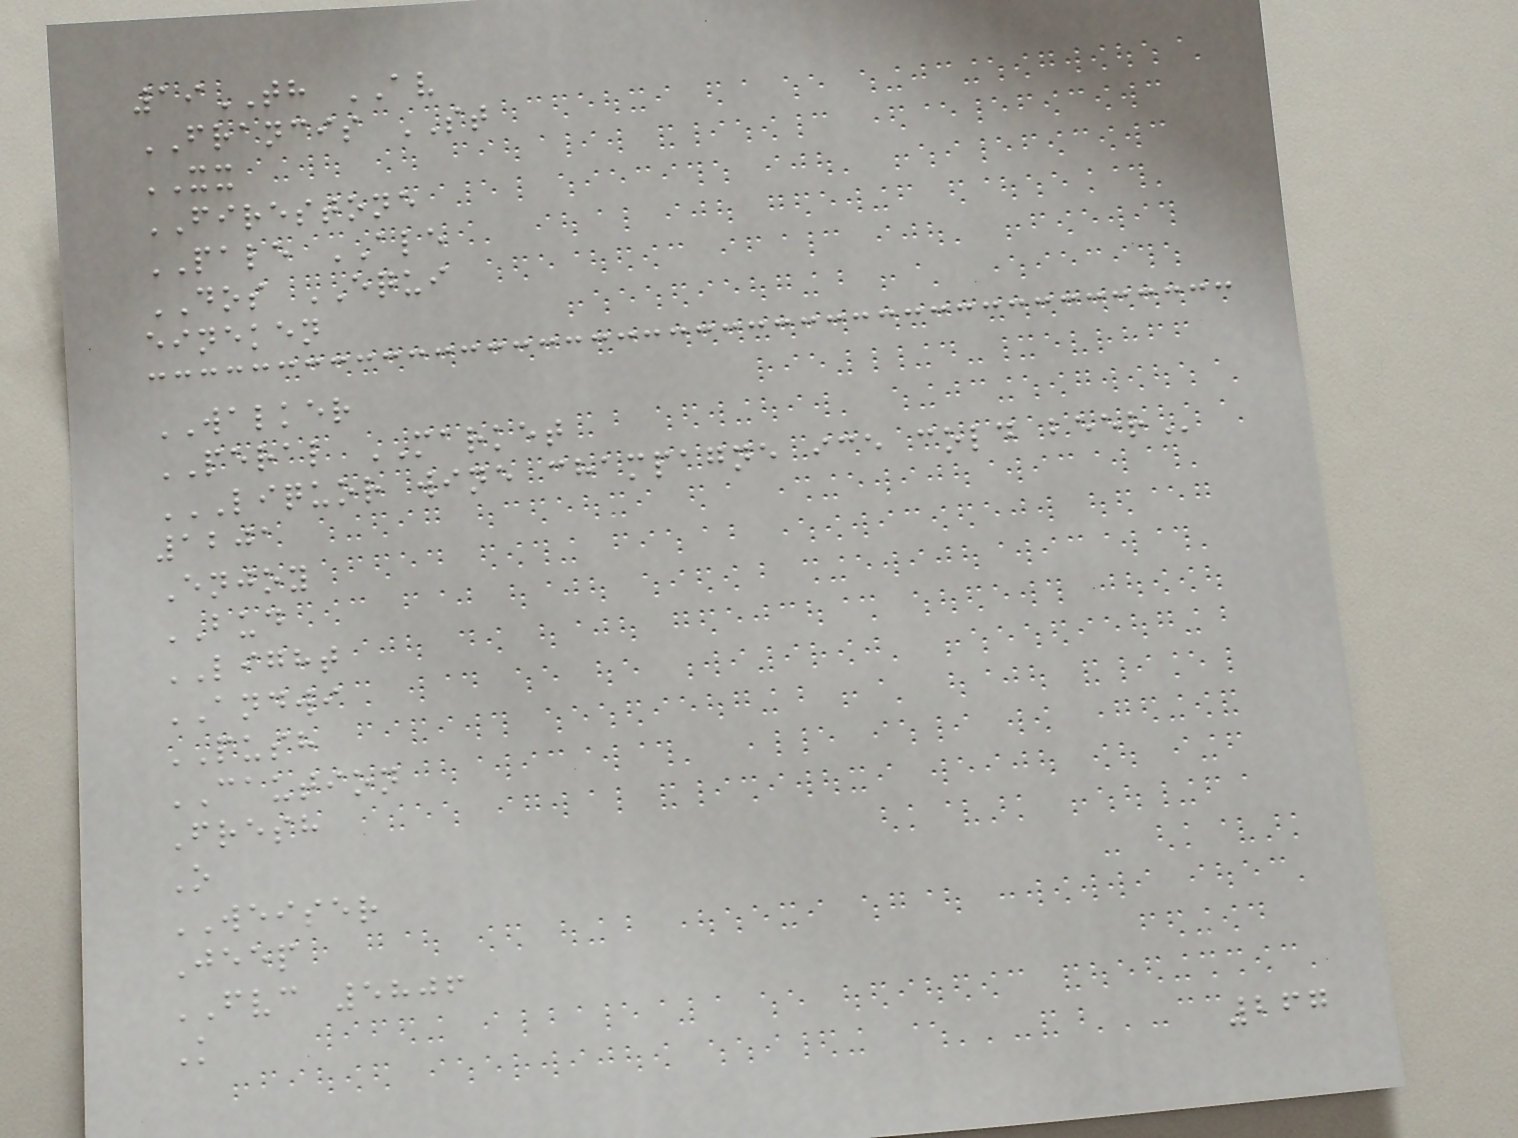19TH AV
FRANCIS ST
XX
FIRESTONE
PALE ALE
DOS EQUI
eineken
WALKER
PERAL MARKET
LIQUOR WINE CHAMPAGNE ICE COLD BEER
1201
Enjoy
BUD
LIGHT
ANDWI
PUSH
CAUTION
Fresh
O
WEISER
Jeep
FVC 5806
K
267
